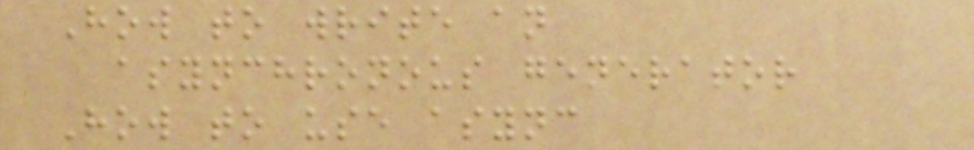How to write an
asynchronous generator
How to use async
